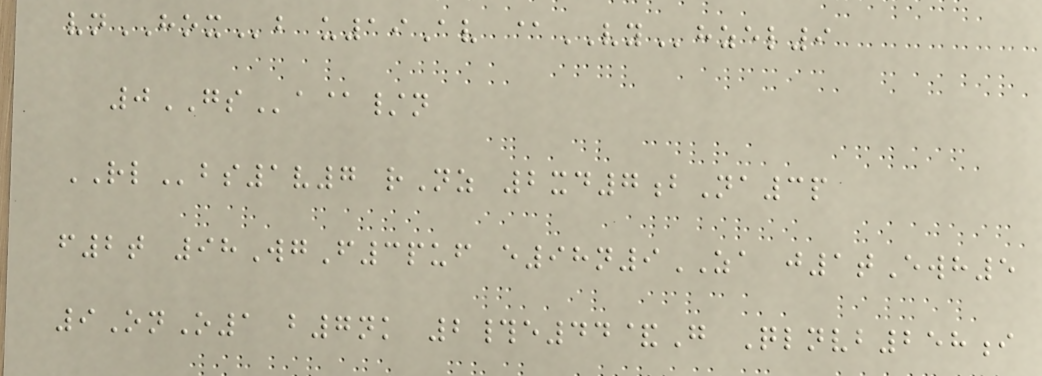vnHOXb u19Av @VYhzel9
0GSa@/n
RLbs1v7 rNz 2xd7bNa3p
f2t 98WgF3puf e98n9ZA j1tEwh5
9OnO1 b7nk 2#e44&G Qlnvb258i
